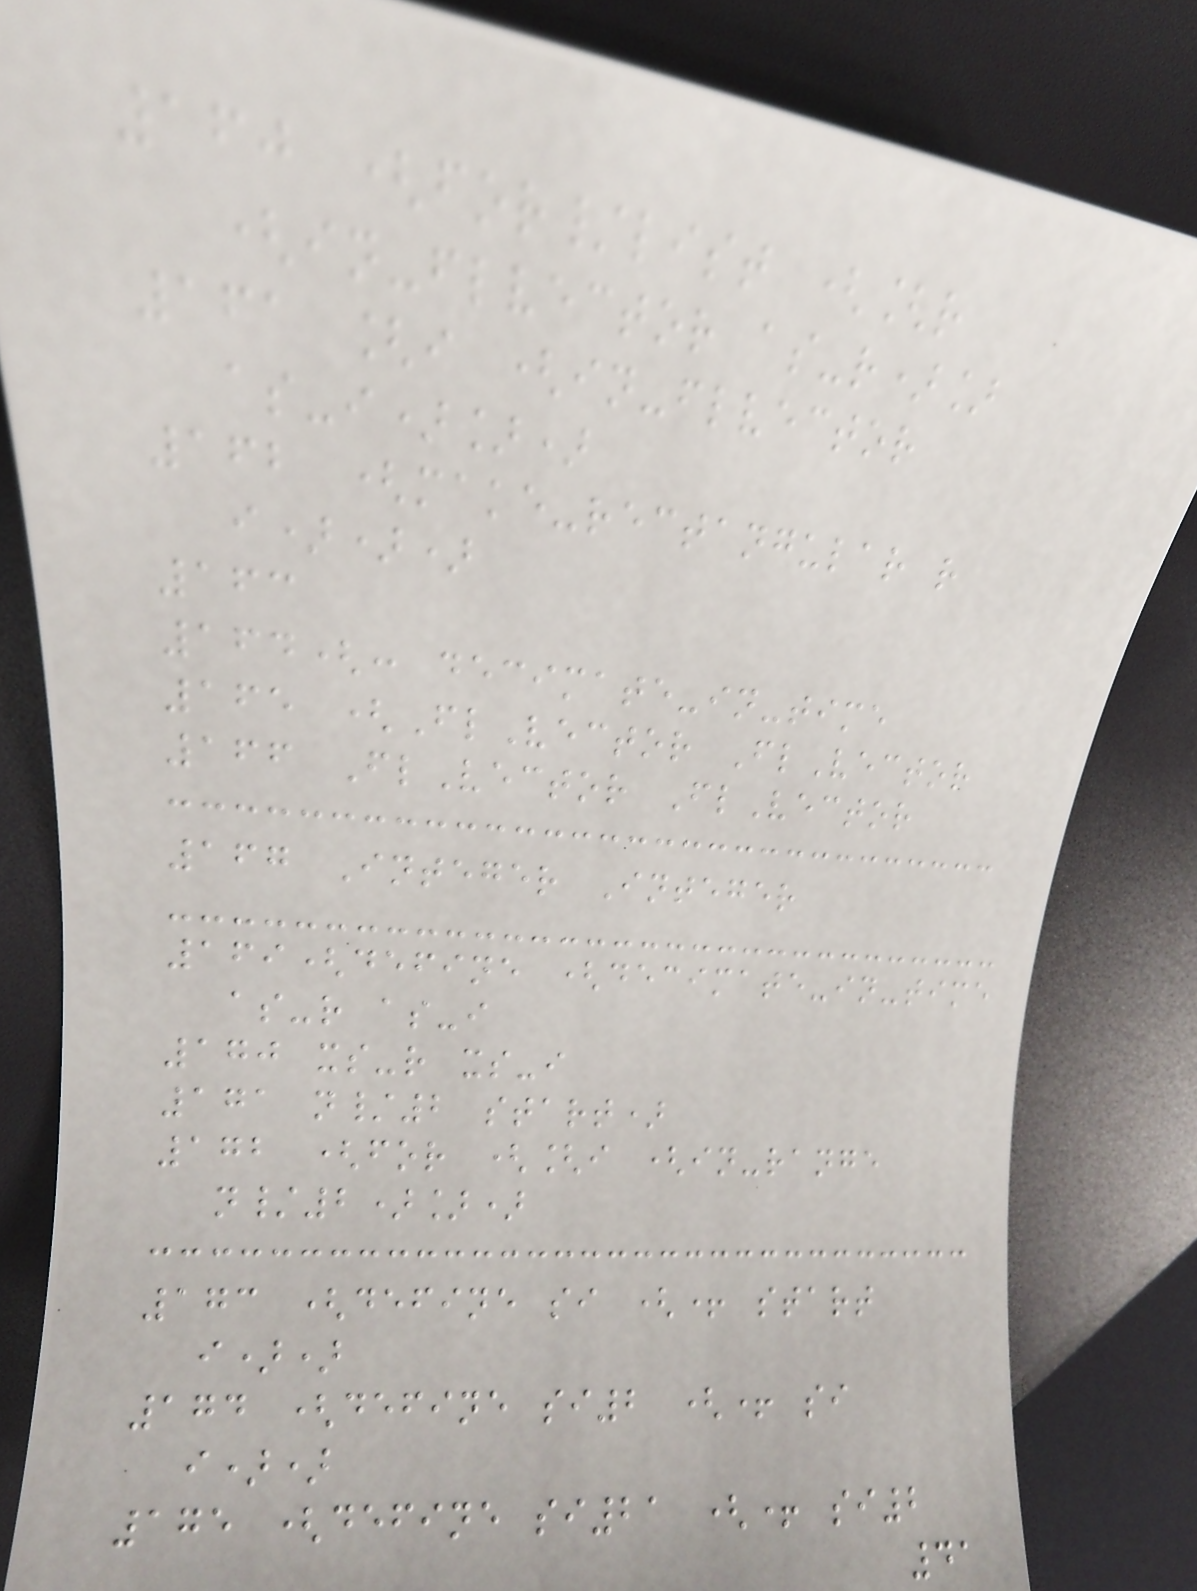160 (for/list ([r
(in-flvector as-r)]
161 [i (in-flvector
as-i)])
162 (make-rectangular r
i)))
163
164(: decimate-in-time
165 (FlVector FlVector
166 FlVector FlVector
167 Integer Integer
169(define (decimate-in-time
as-r as-i
170 xs-r xs-i
171 n/2 start)
172 (for ([i (in-range
n/2)])
173 (define si (+ start
i))
174 (define si2 (+ si
i))
175 (define si21 (+ si2
41
